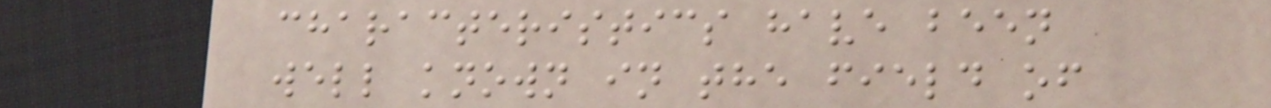characteristics have been
well known in the field of
